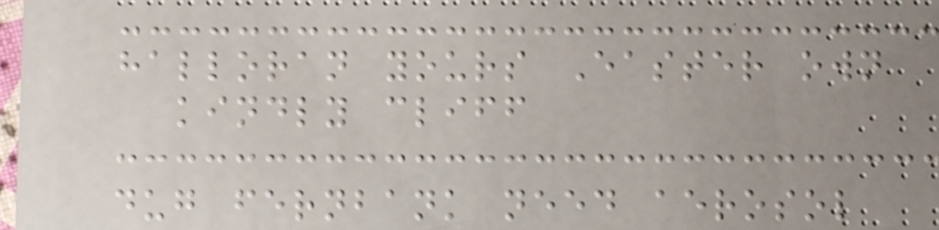halloran yours Easter own
kindly cliff
dug fernbank need aerosol
